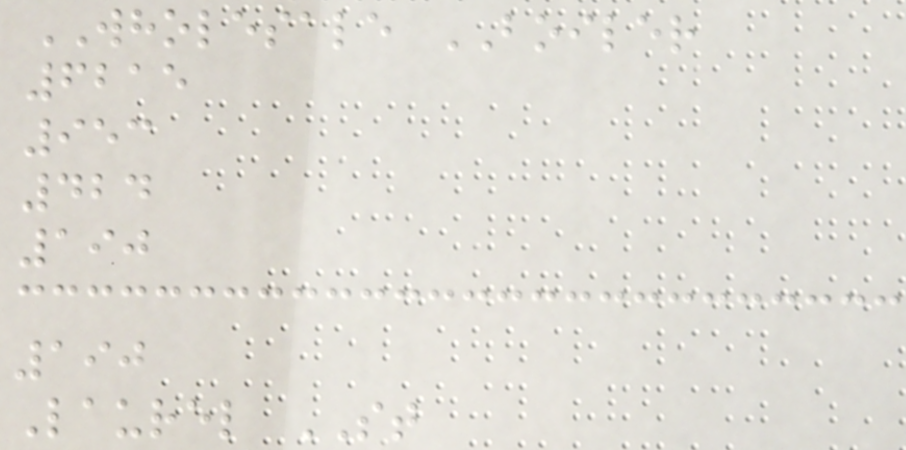WHOLESALE BOILER
6215
953
424
190
190
Laurel ST
